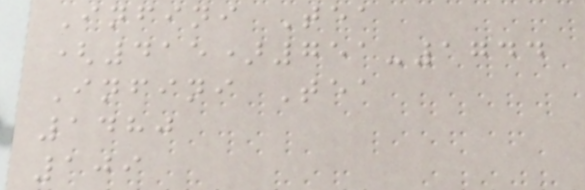Infini Tea
(415)751-1744
Infini Tea
1480
109
